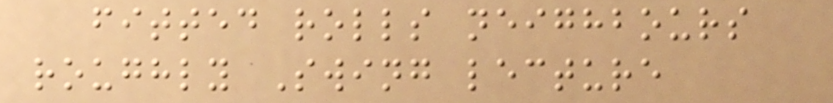fitted rolls neighbours
roughly Swing lecture
